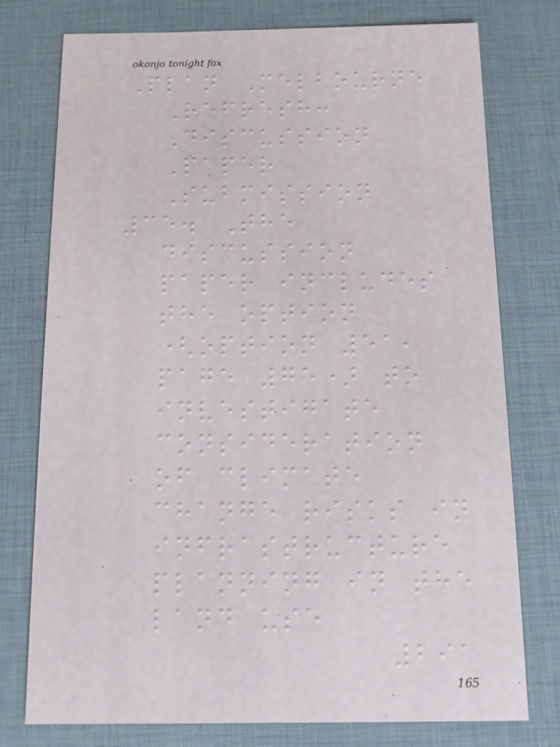Plan Melbourne
Refresh:
Discussion
Paper
Submission
35. The
discussion
paper includes
the option
(option 51,
page 75) to
investigate
consideration
of climate
change risks in
infrastructure
planning in the
land use
291
